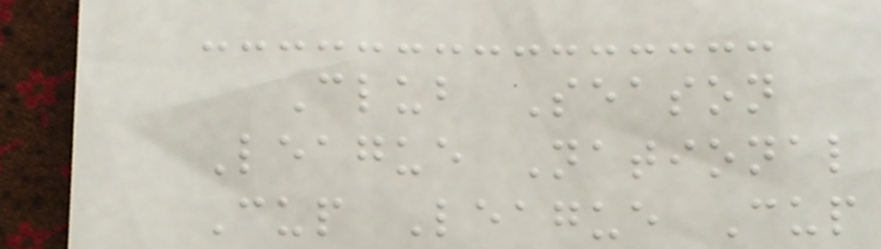Club Season
League National
Cup League Cup
